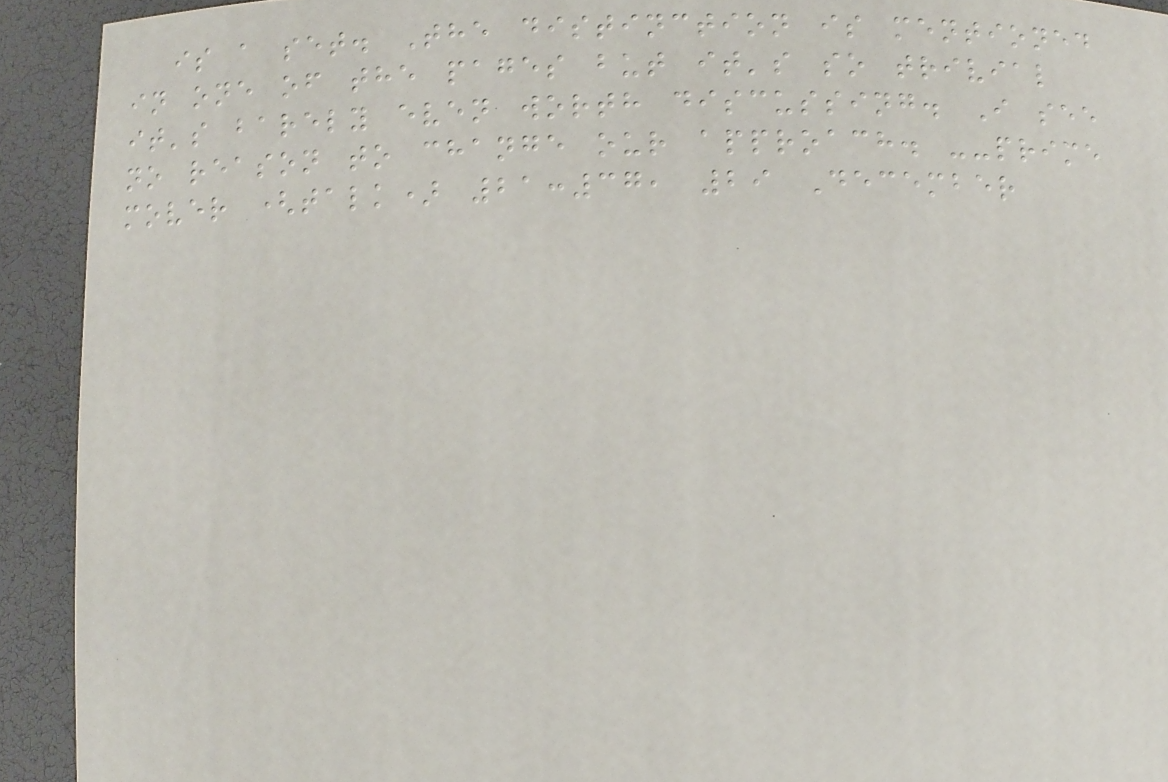is a set. The distinction is mentioned
in one of the pages but it's so trivial
it's barely even worth discussing. I see
no reason to change our approach. --prime
mover (talk) 21:37, 29 December
